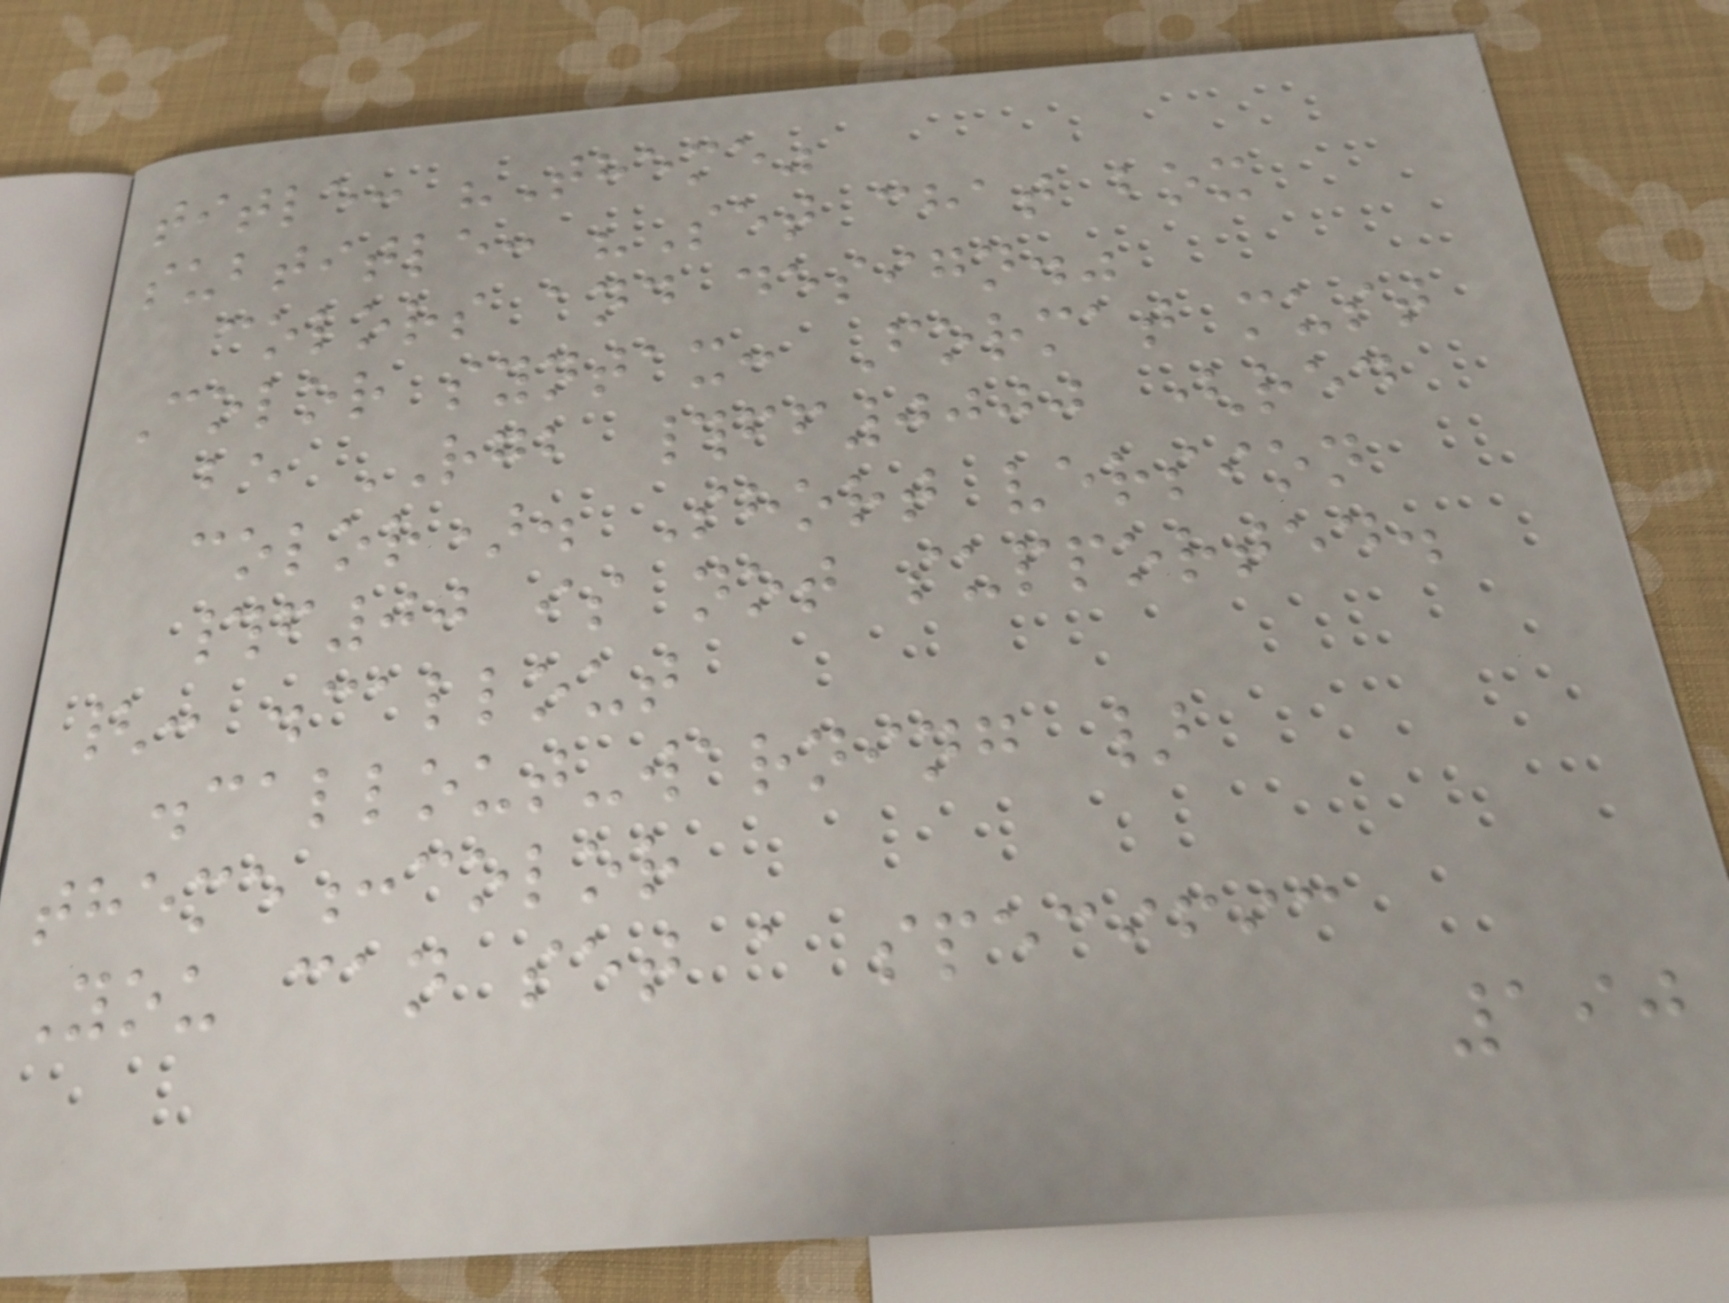title: "Theme"
subtitle: "Set chat box
colors and design."
Color syntax: Format must
be RGB #ff0000 (red
color). Short version
#f00 is not supported.
{: .callout
.callout-warning }
theme:color
You can set a specific
190
